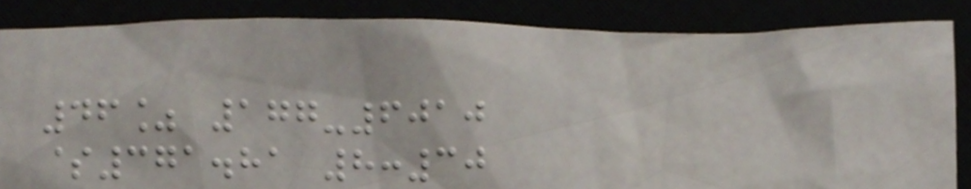46% 177-6010
$371.81 8:30
